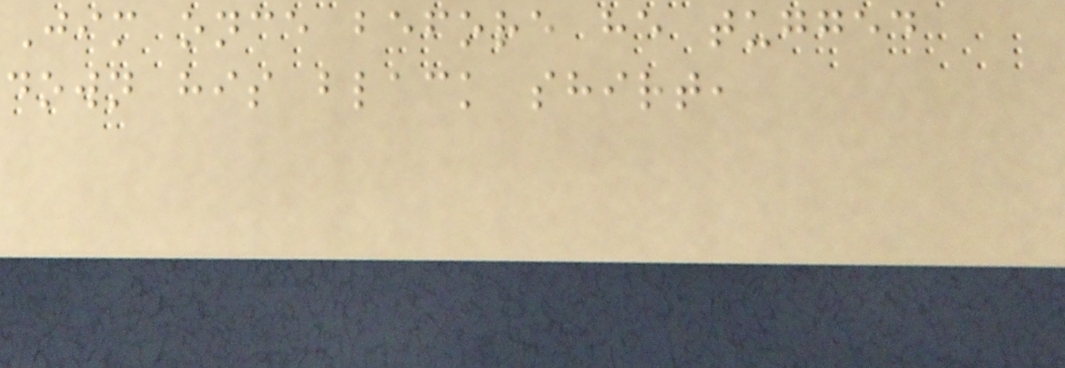Jim once before he tugged
down his black shirt,
